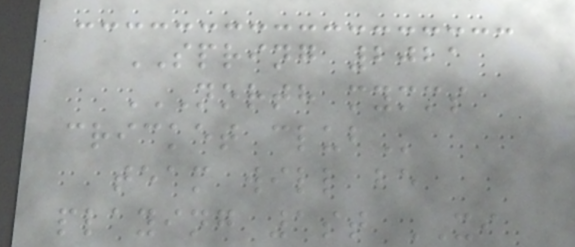SPRING 2021
NORTH MYMMS
CRICKET CLUB
team will be
playing 1st XI
